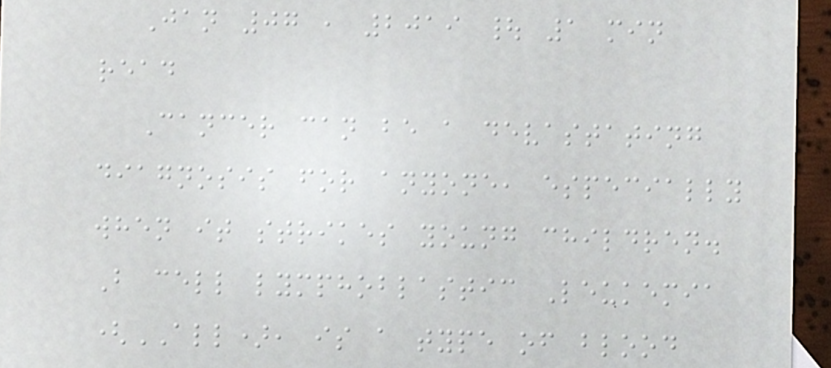Jan 07 , 2019 | 1 min
read
Cancer can be a devastating
diagnosis for anyone, especially
when it strikes young children.
B cell lymphoblastic Leukemia
(ALL), is a type of blood
